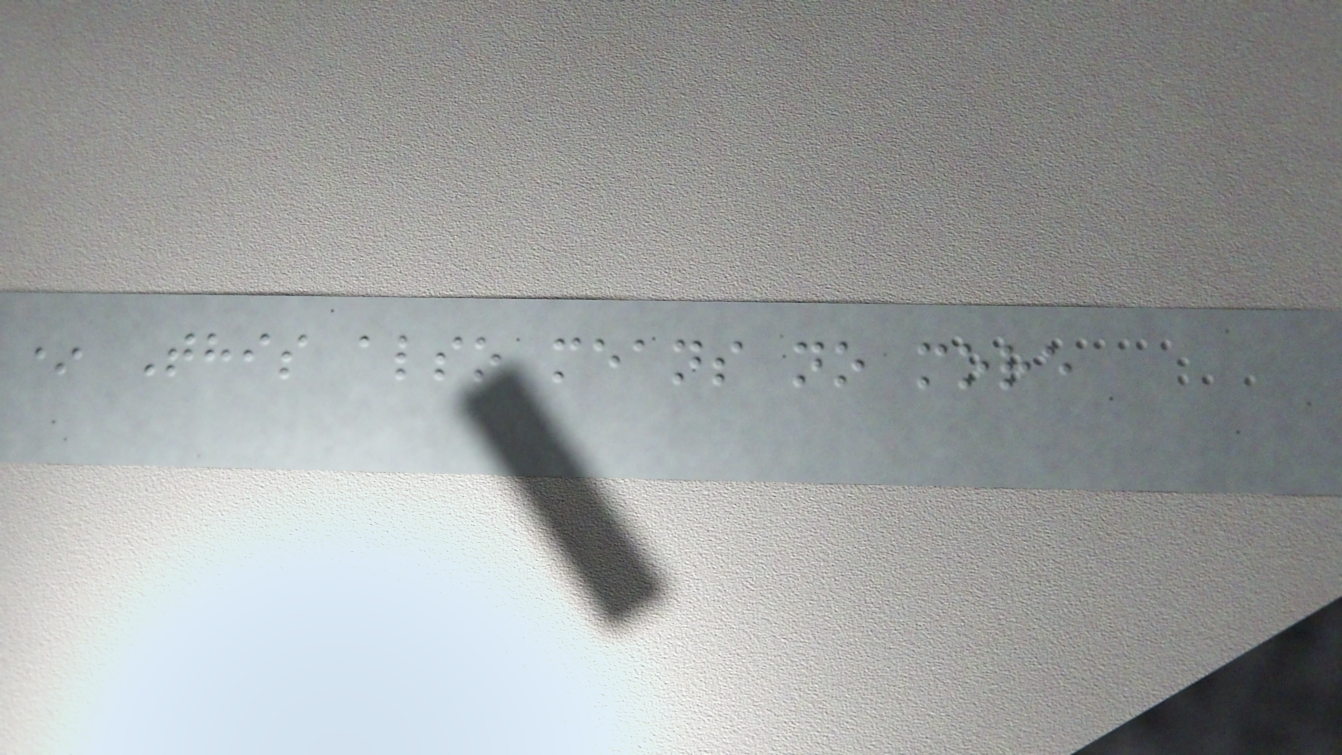* This also means no more
